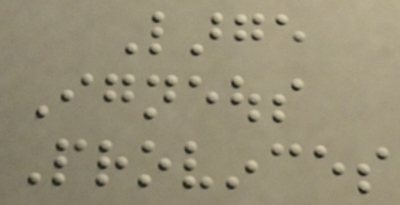Large
Igneous
Provinces
